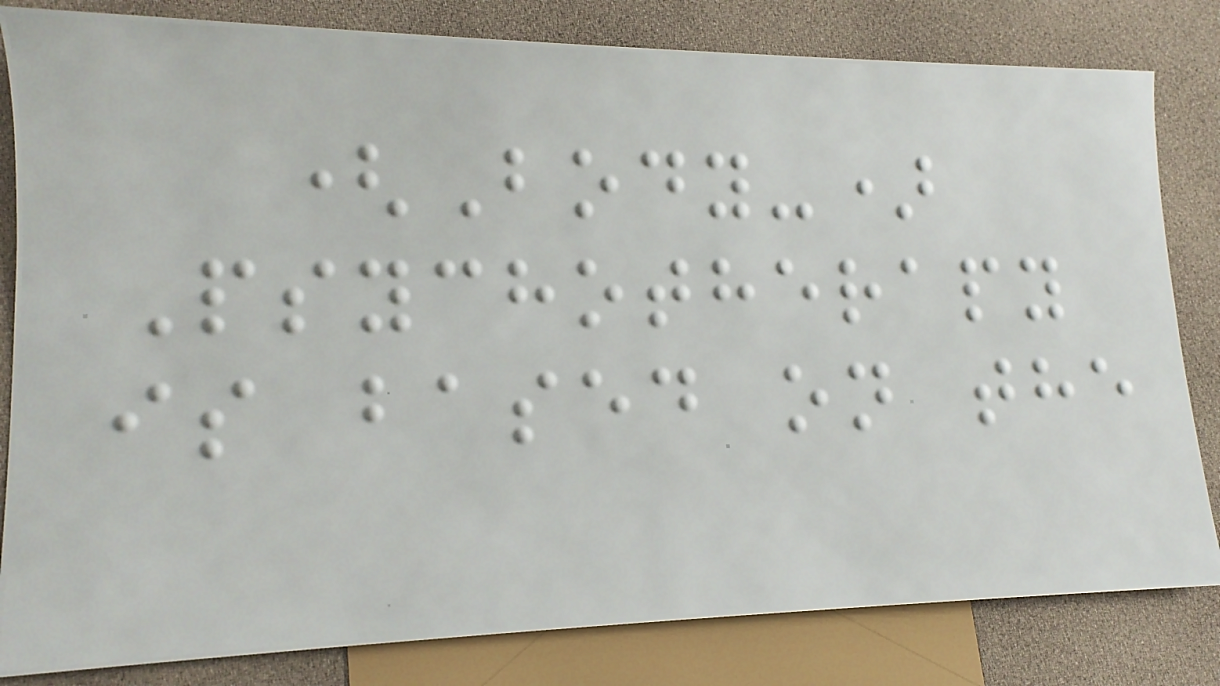(Body-)
Psychotherapy
is based on the
